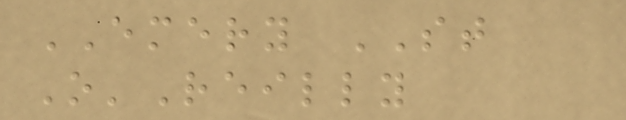EMERY ST
O'Reilly
